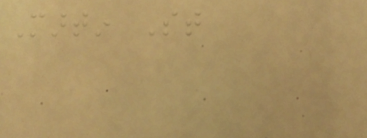Martin St
